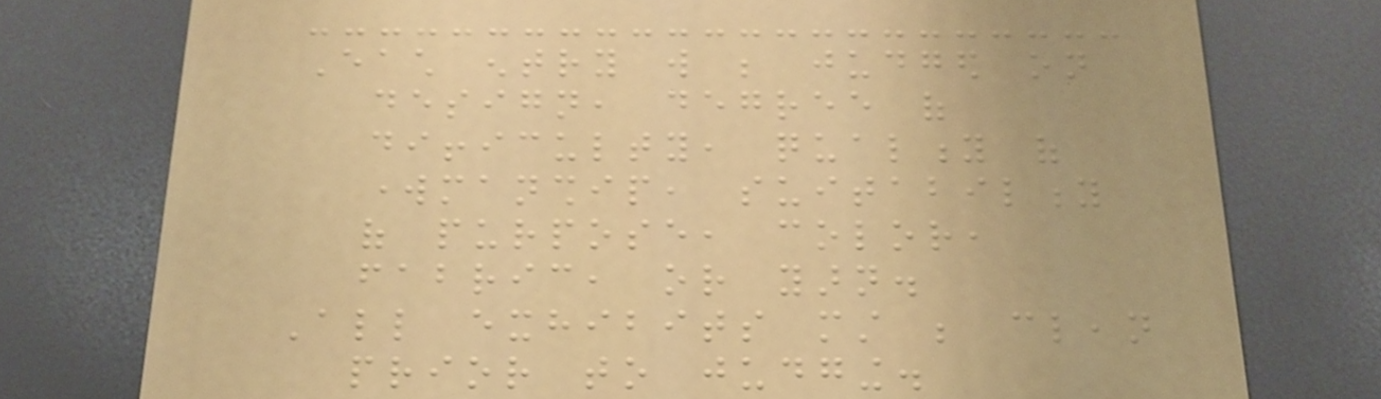Each entry will be judged on
design, degree of
difficulty, quality of
workmanship, suitability
of purpose, color,
fabric, or yarn.
All exhibits must be clean
prior to judging.
